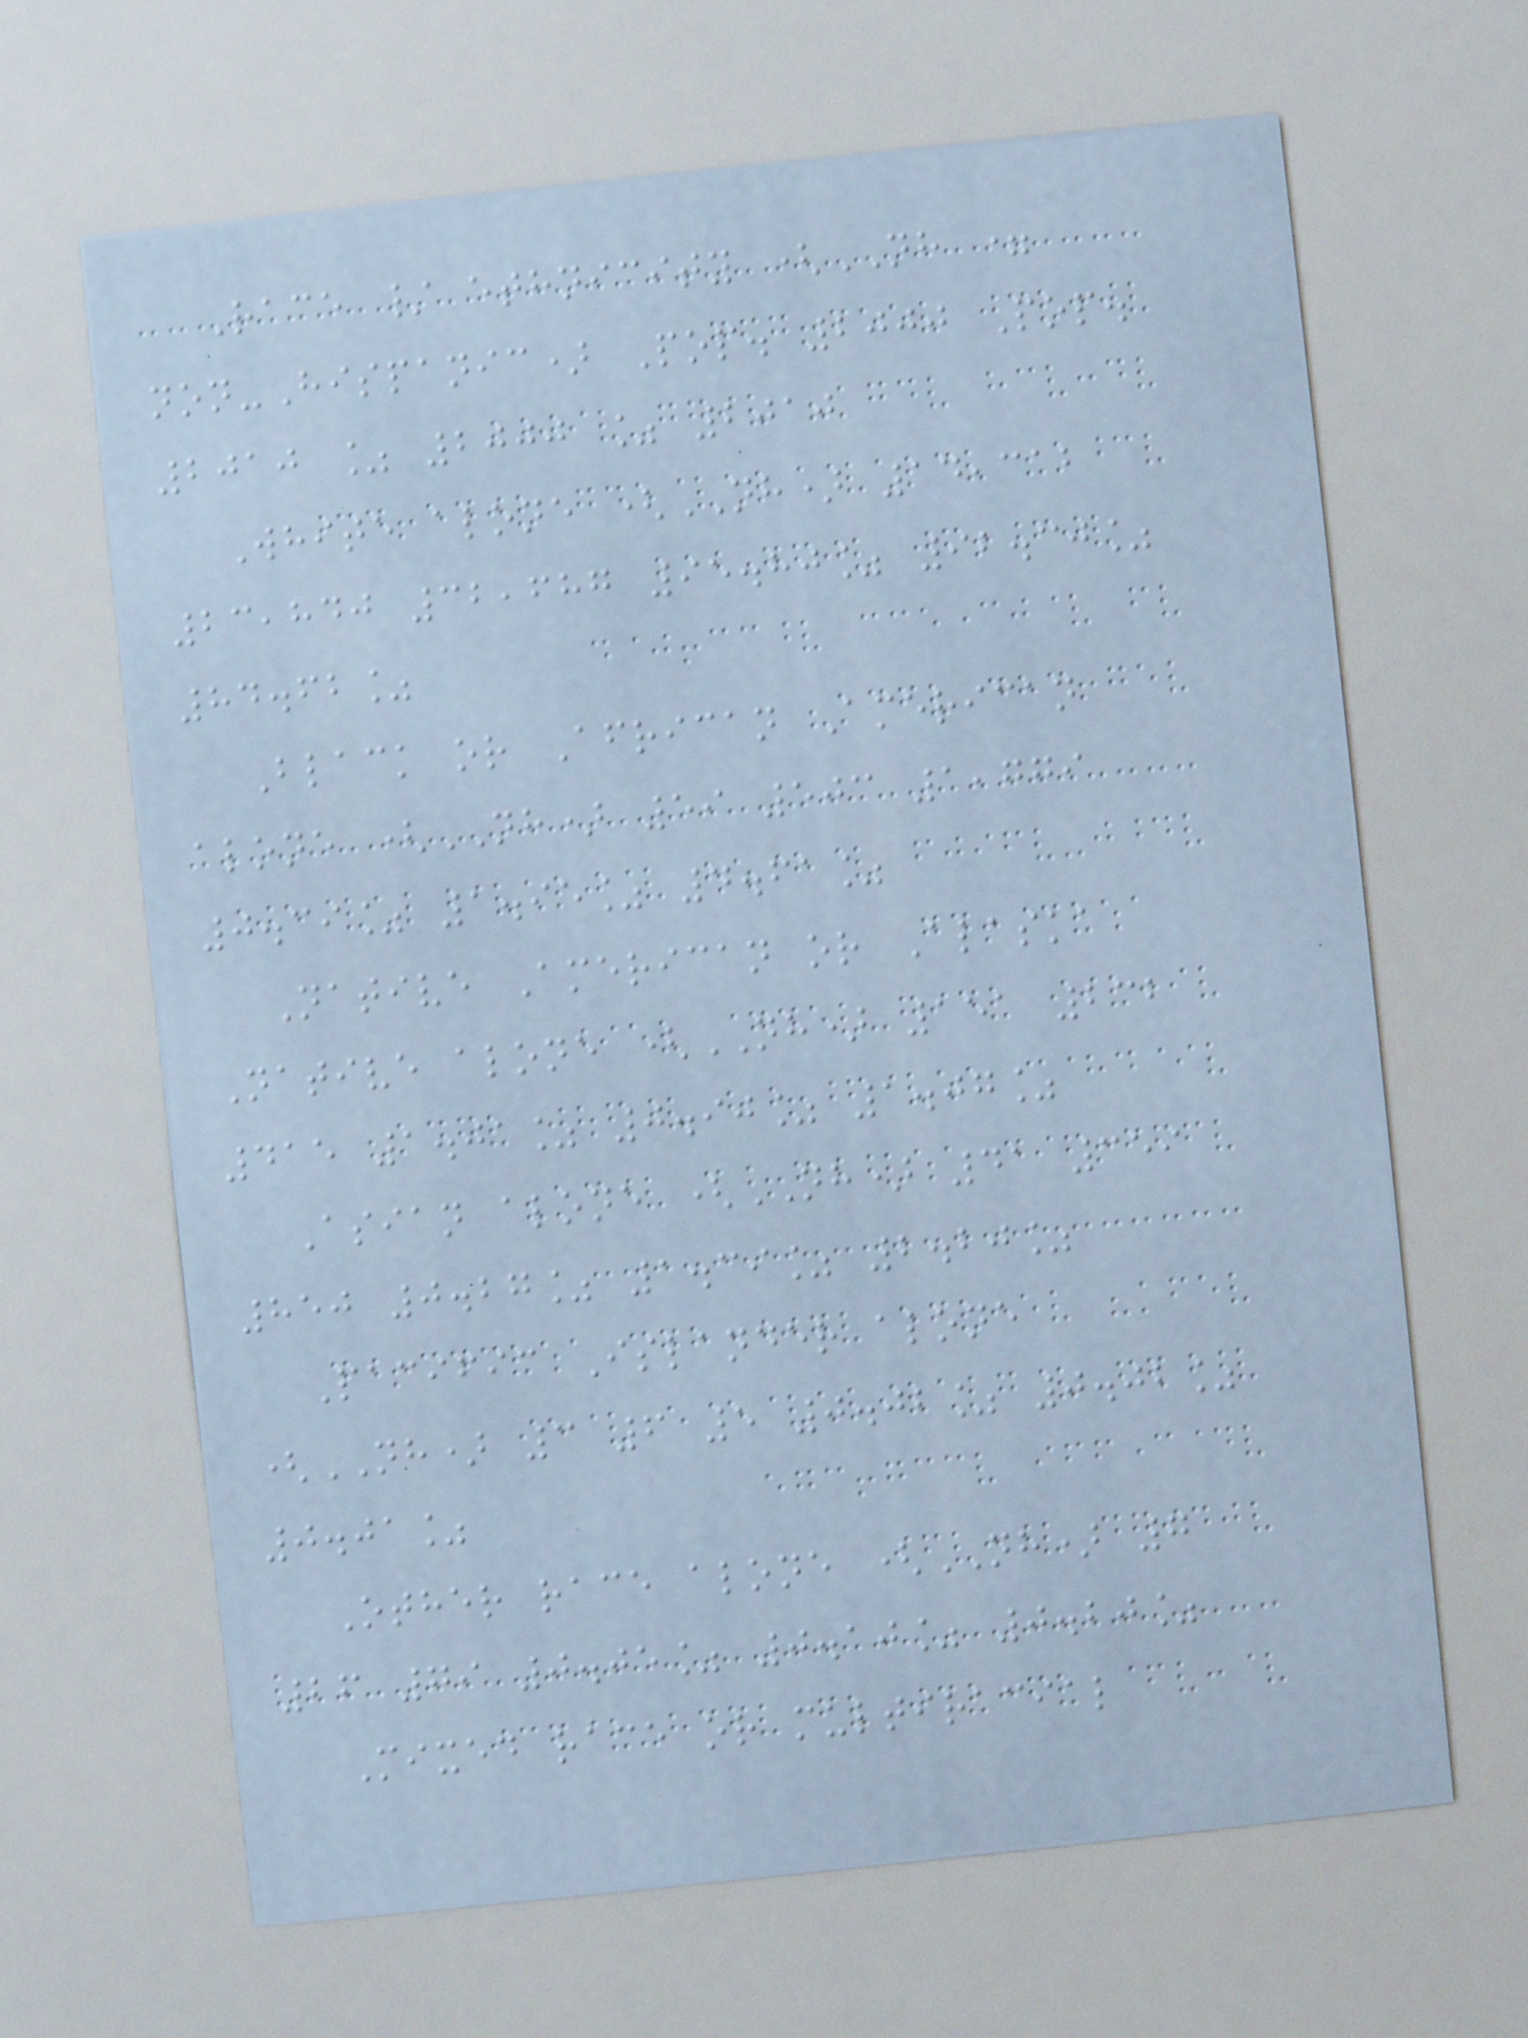Race / ethnicity (NH =
non-Hispanic) Pop. 2000 Pop.
2010 % 2000 % 2010
White alone (NH) 14,312
23,840 32,687 95.80% 92.30%
84.62%
Black or African American
alone (NH) 59 503 1,779
0.39% 1.95% 4.61%
Native American or Alaska
Native alone (NH) 151 232
415 1.01% 0.90% 1.07%
Asian alone (NH) 41 359
850 0.27% 1.39% 2.20%
Pacific Islander alone
(NH) 3 6 5 0.02% 0.02%
0.01%
Other race alone (NH) 7
26 79 0.05% 0.10% 0.20%
Mixed race or multiracial
